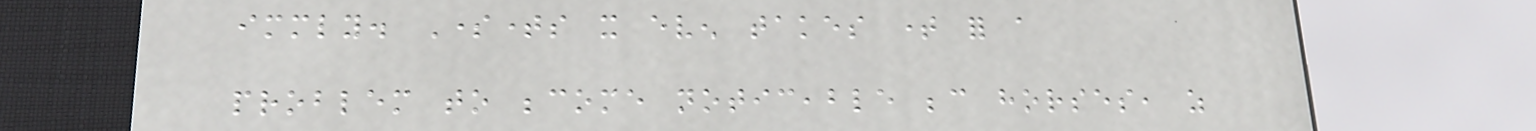immediately. Sometimes it even takes time for a
problem to become noticeable because horses, as
